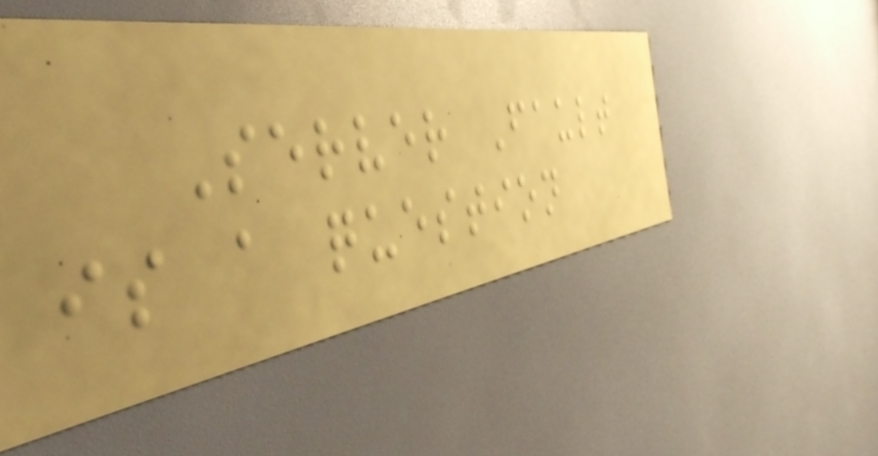Server Fault
is a question
